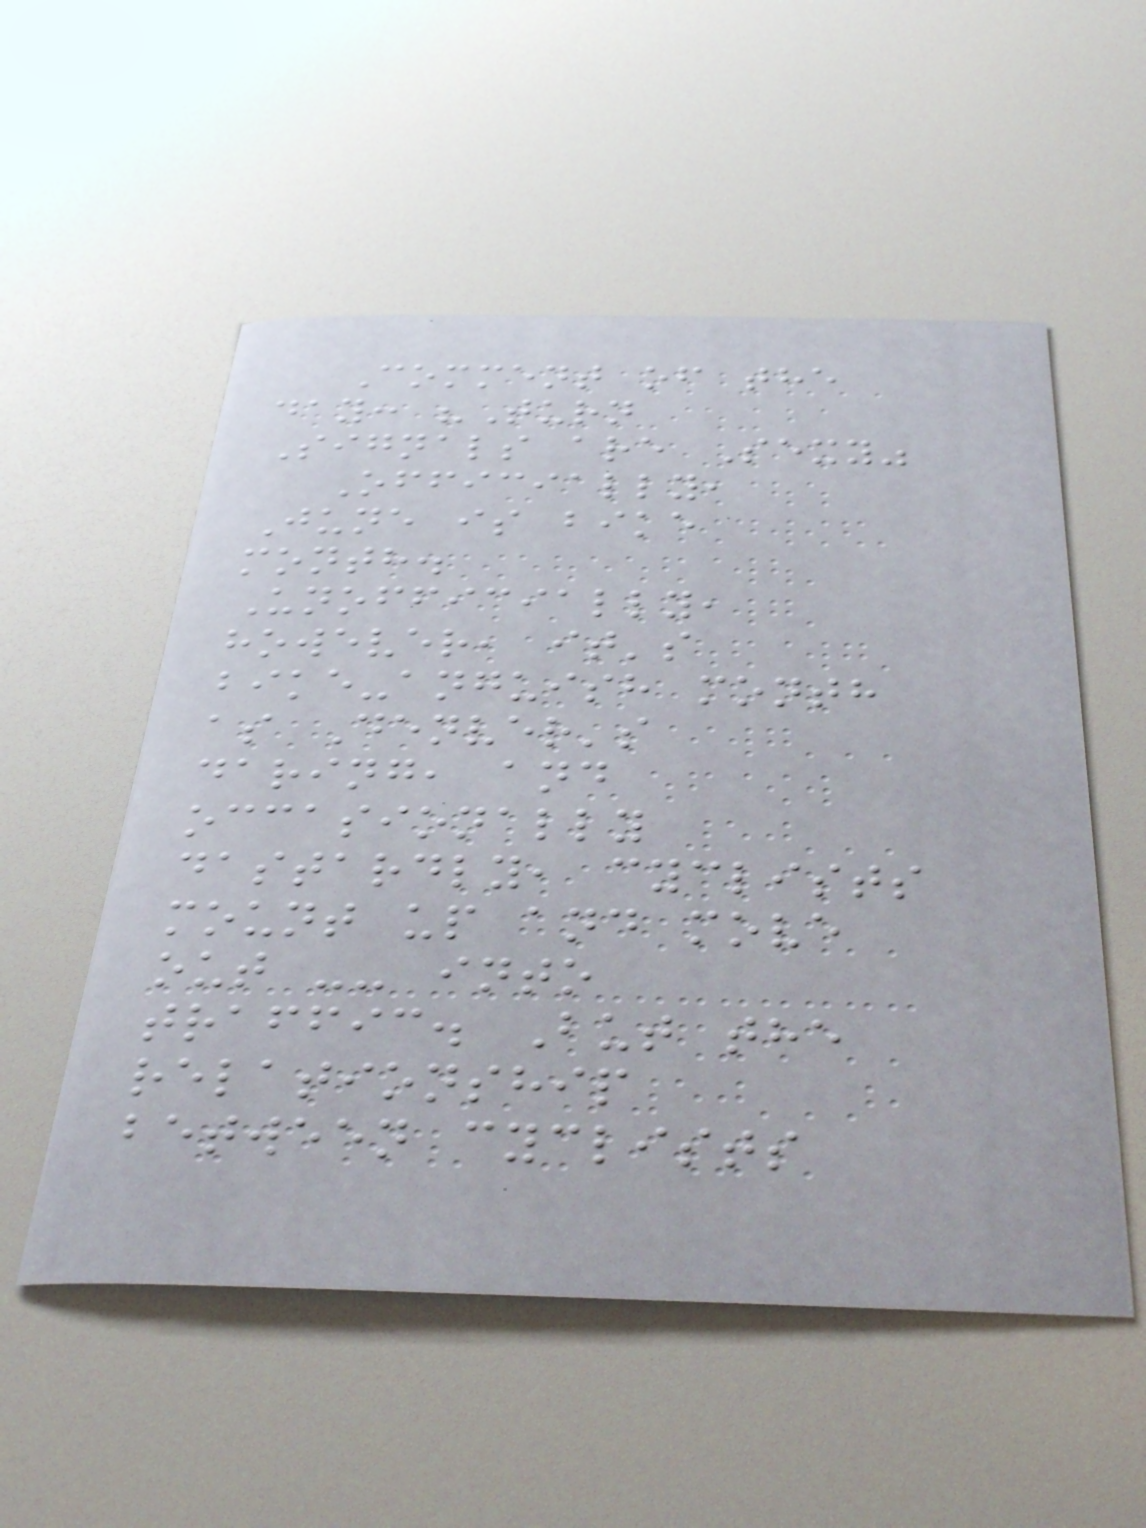Comment of the
day: "Turn
Signals are Sexy"
Officially,
June is bike
month.
Unofficially,
however, it's
bike-anguish month
as Denver's
daring, and
occasionally
dastardly, cyclists
mount up and move
out -- into
traffic. But the
relationship
between cyclists
